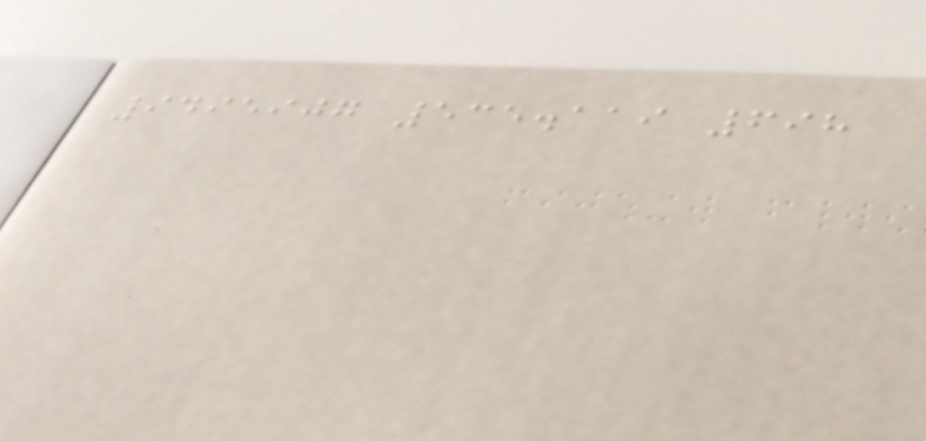9495907 535.119 698
